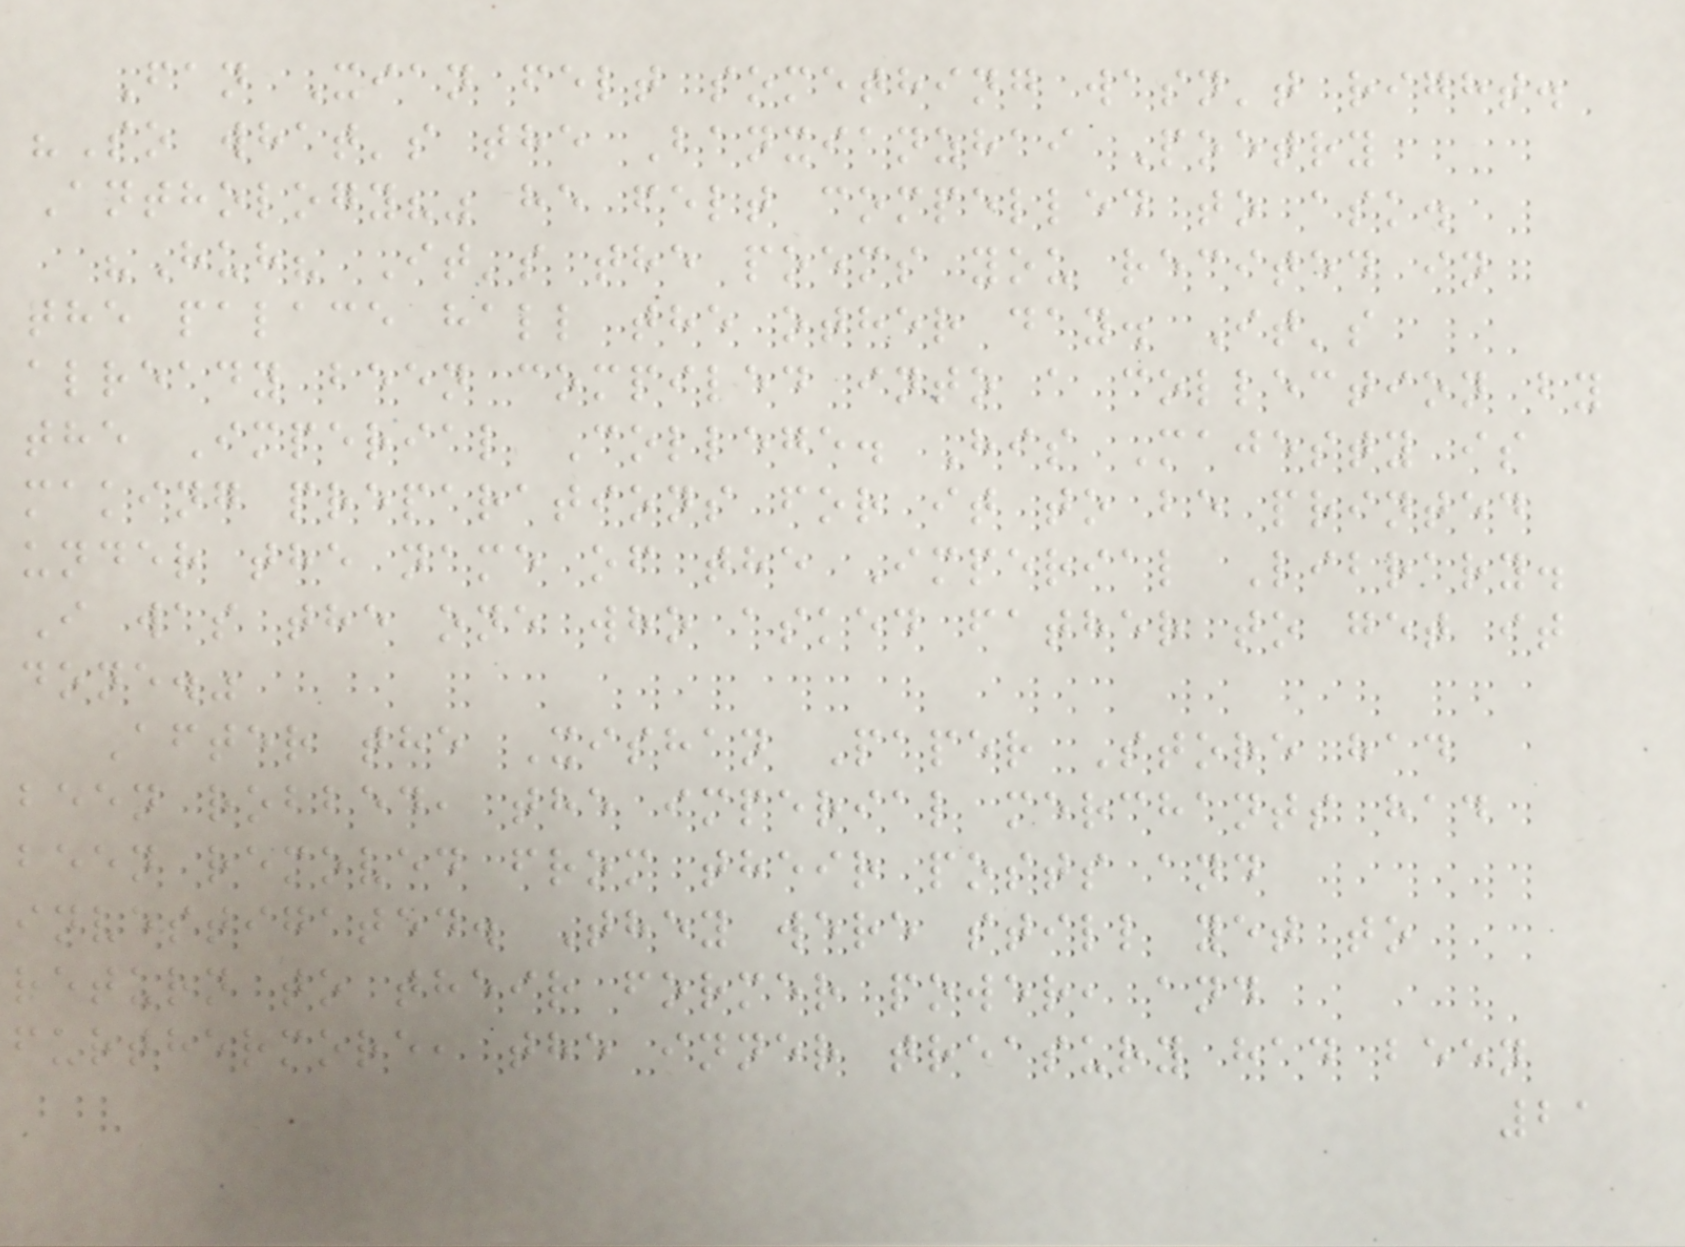Fan Xian felt something wasn't right.
"So what's the Banxianzhai Poetry
Anthology?" he felt compelled to ask.
"Huh? It's the poems you recited in
the palace hall the other day. It's
already been compiled into a collection by
the Imperial College. His Majesty is
making preparations for it to be printed
under the name of the Imperial Library.
I was the one who asked father to get it
done."
After the Xishan Paper Store had
been robbed, the imperial merchants had
been removed from their posts and
investigated. They were still yet to
return to their former power, and
furthermore, the inner treasury had been
21
